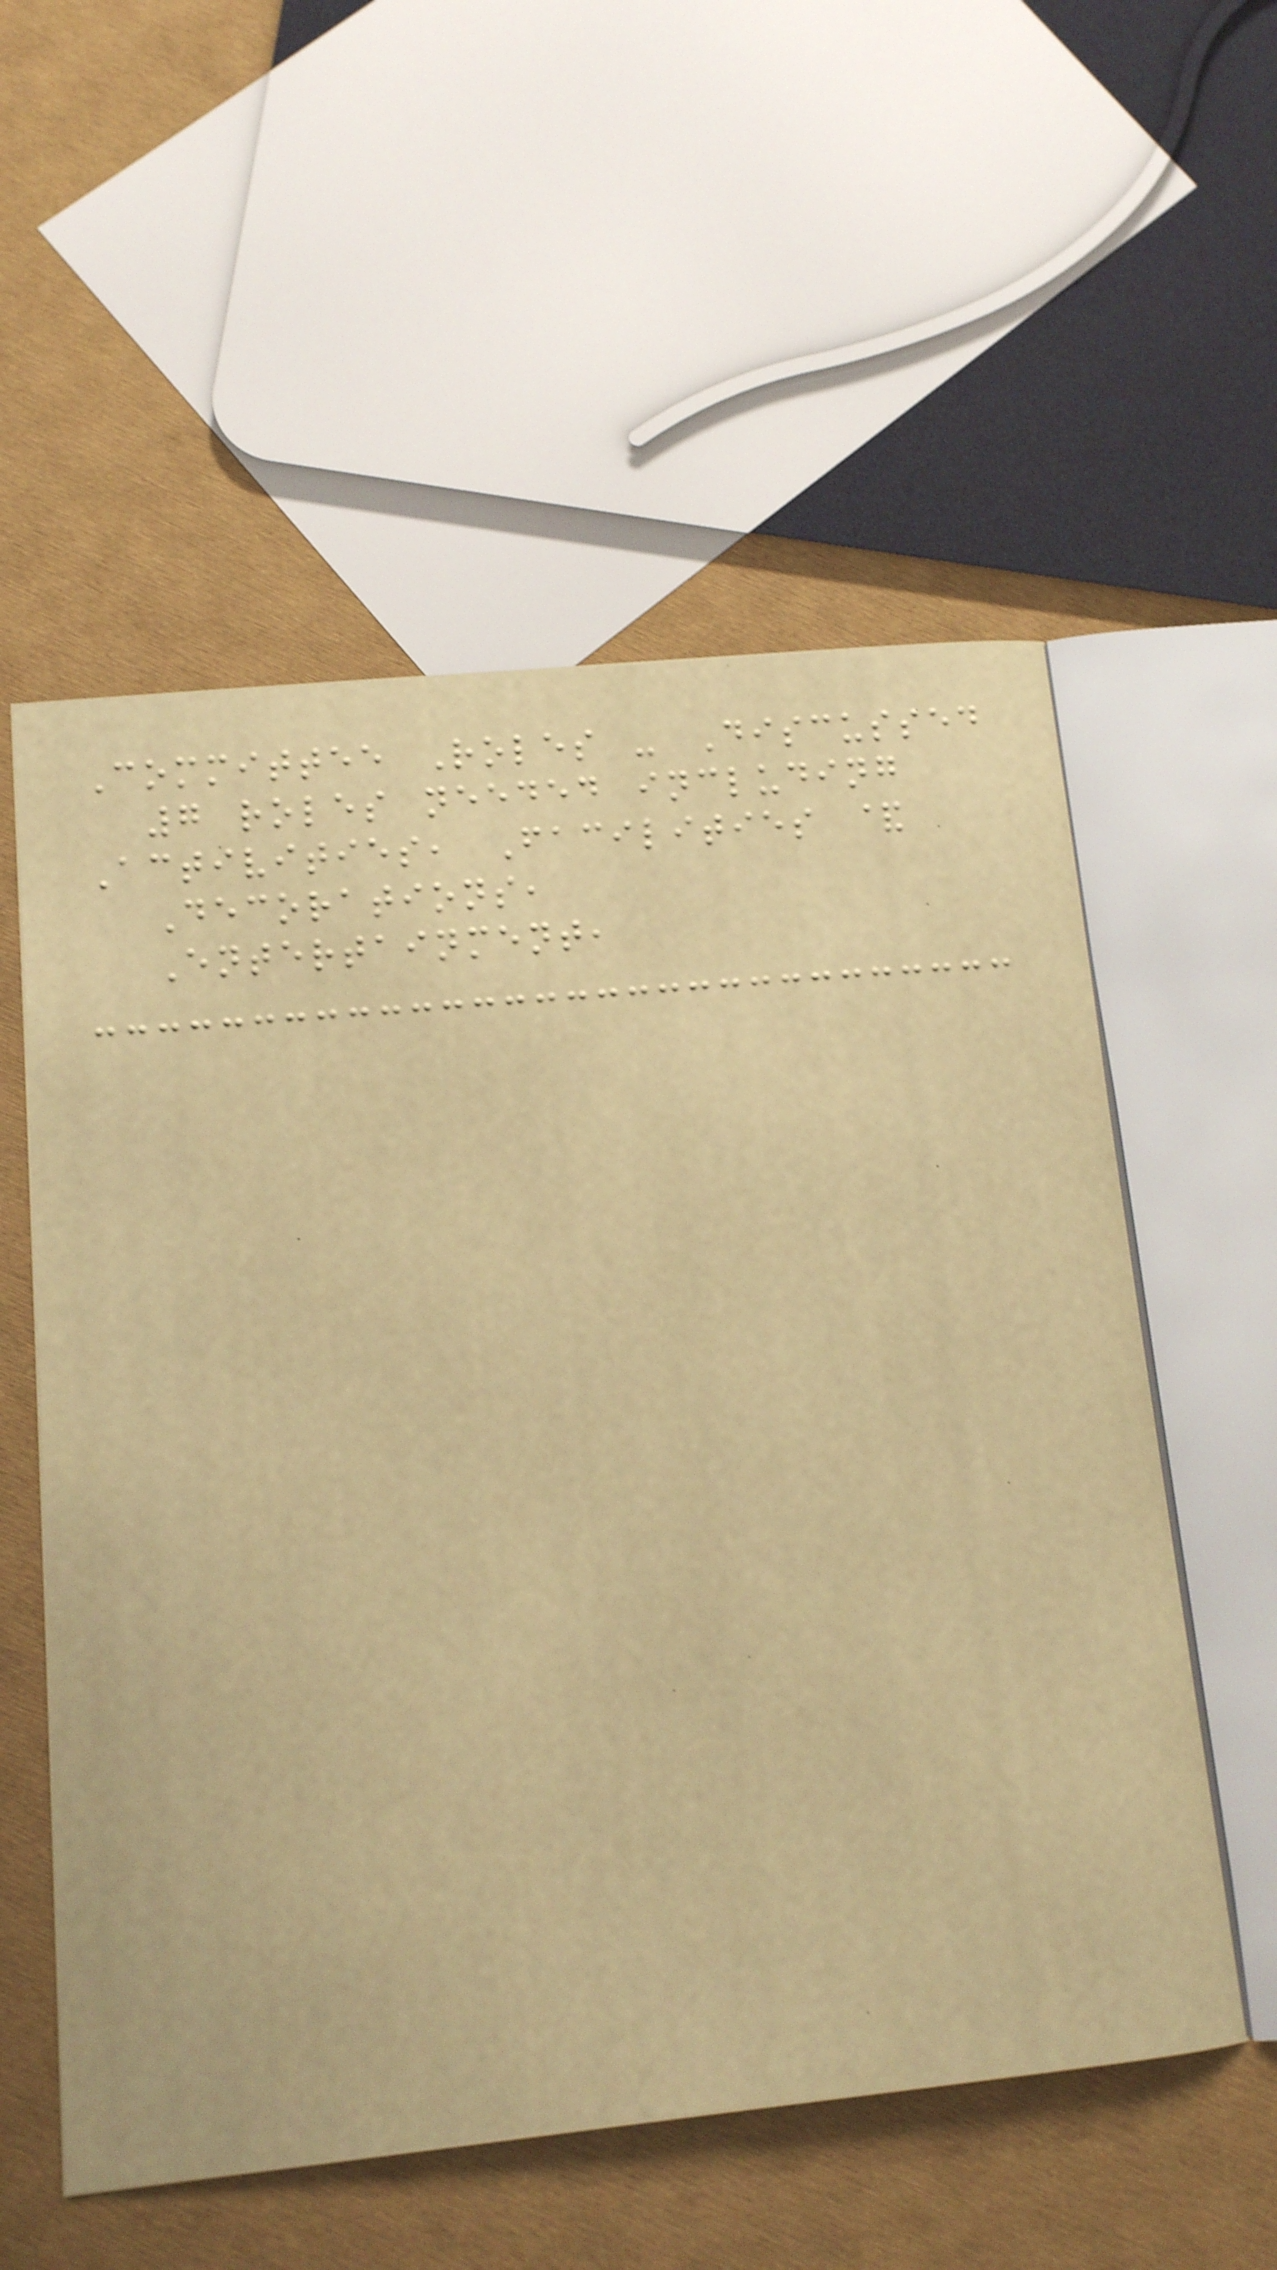Committee Roles - Discussed
7 roles needed including
Activities, Facilities &
Decorations,
Entertainment,
